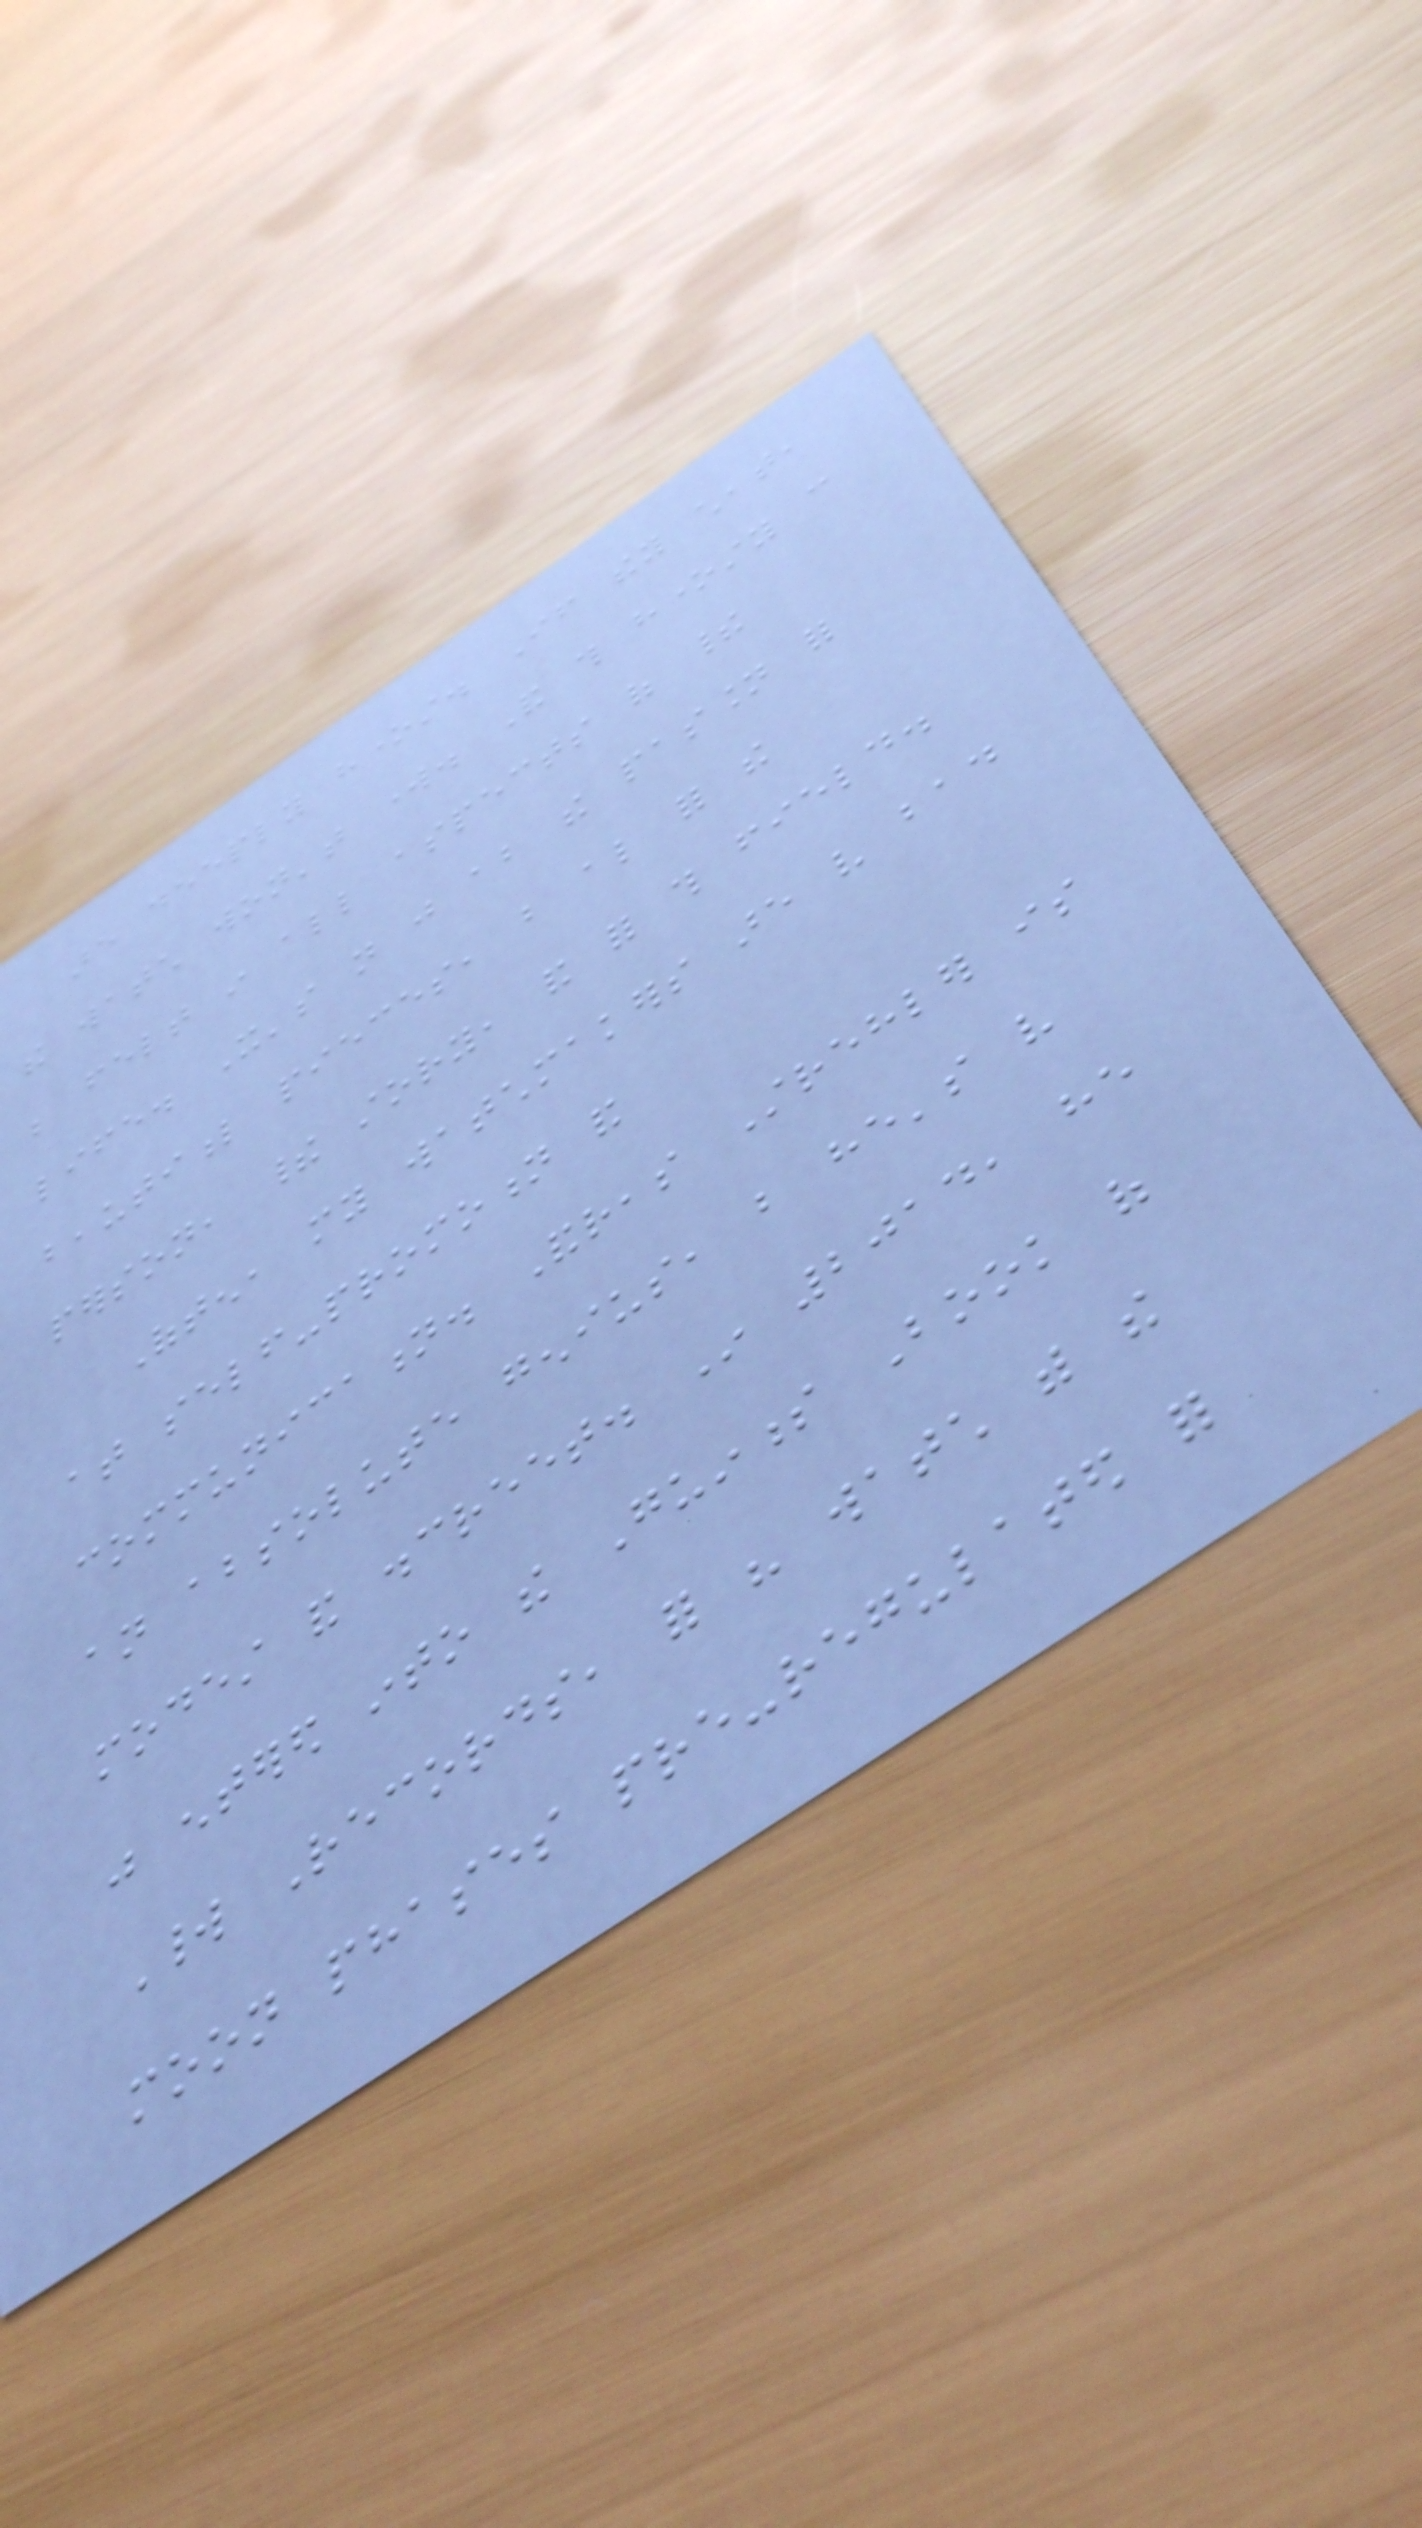are deeply honest. If they cheat,
the watch won't work. And this honesty can
be felt in all aspects of their
life. It's not just about the passion for
beautiful pieces, but also for the
person, their story, and for this field.
Often, my watchmakers are very bad
at self-promotion and
communication. Andreas Strehler is
an absolute genius, but he's very
modest and discreet. In 2014, he
was entered into the Guinness Book of
World Records, for his watch with the
moon phases pre-regulated for
